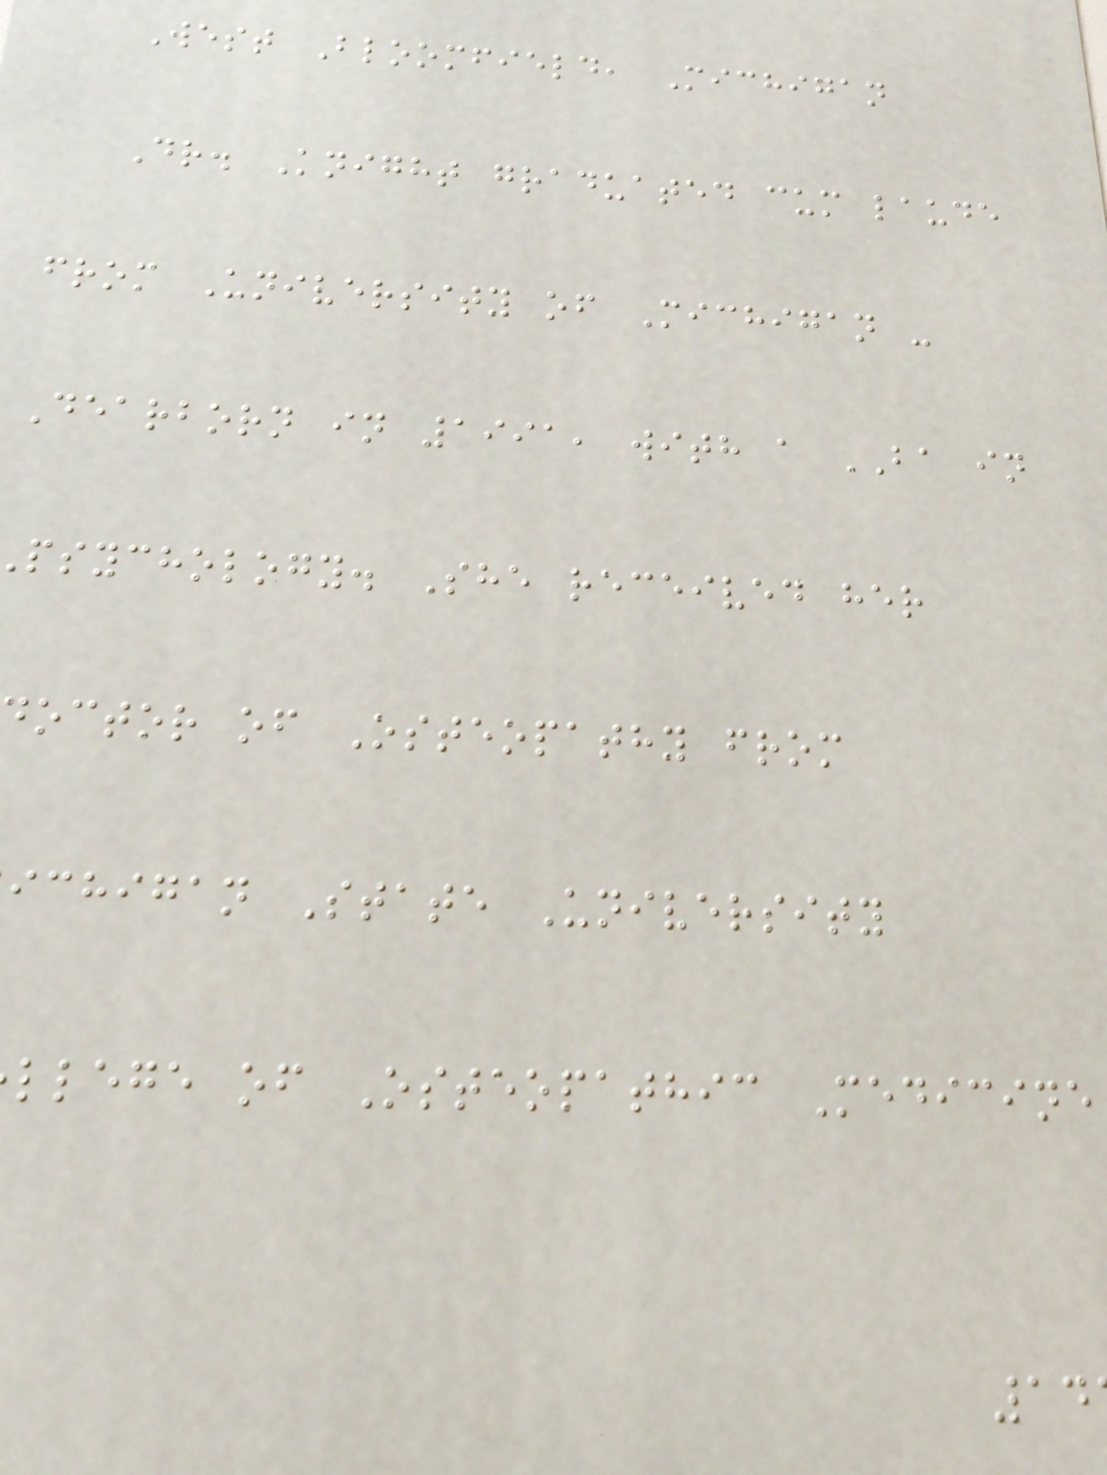West Bloomfield, Michigan
Dr. Knight graduated cum laude
from University of Michigan -
Dearborn in 1991, with a BA in
psychology. She received her
octor of Osteopathy from
ichigan State University
llege of Osteopathic Medicine
